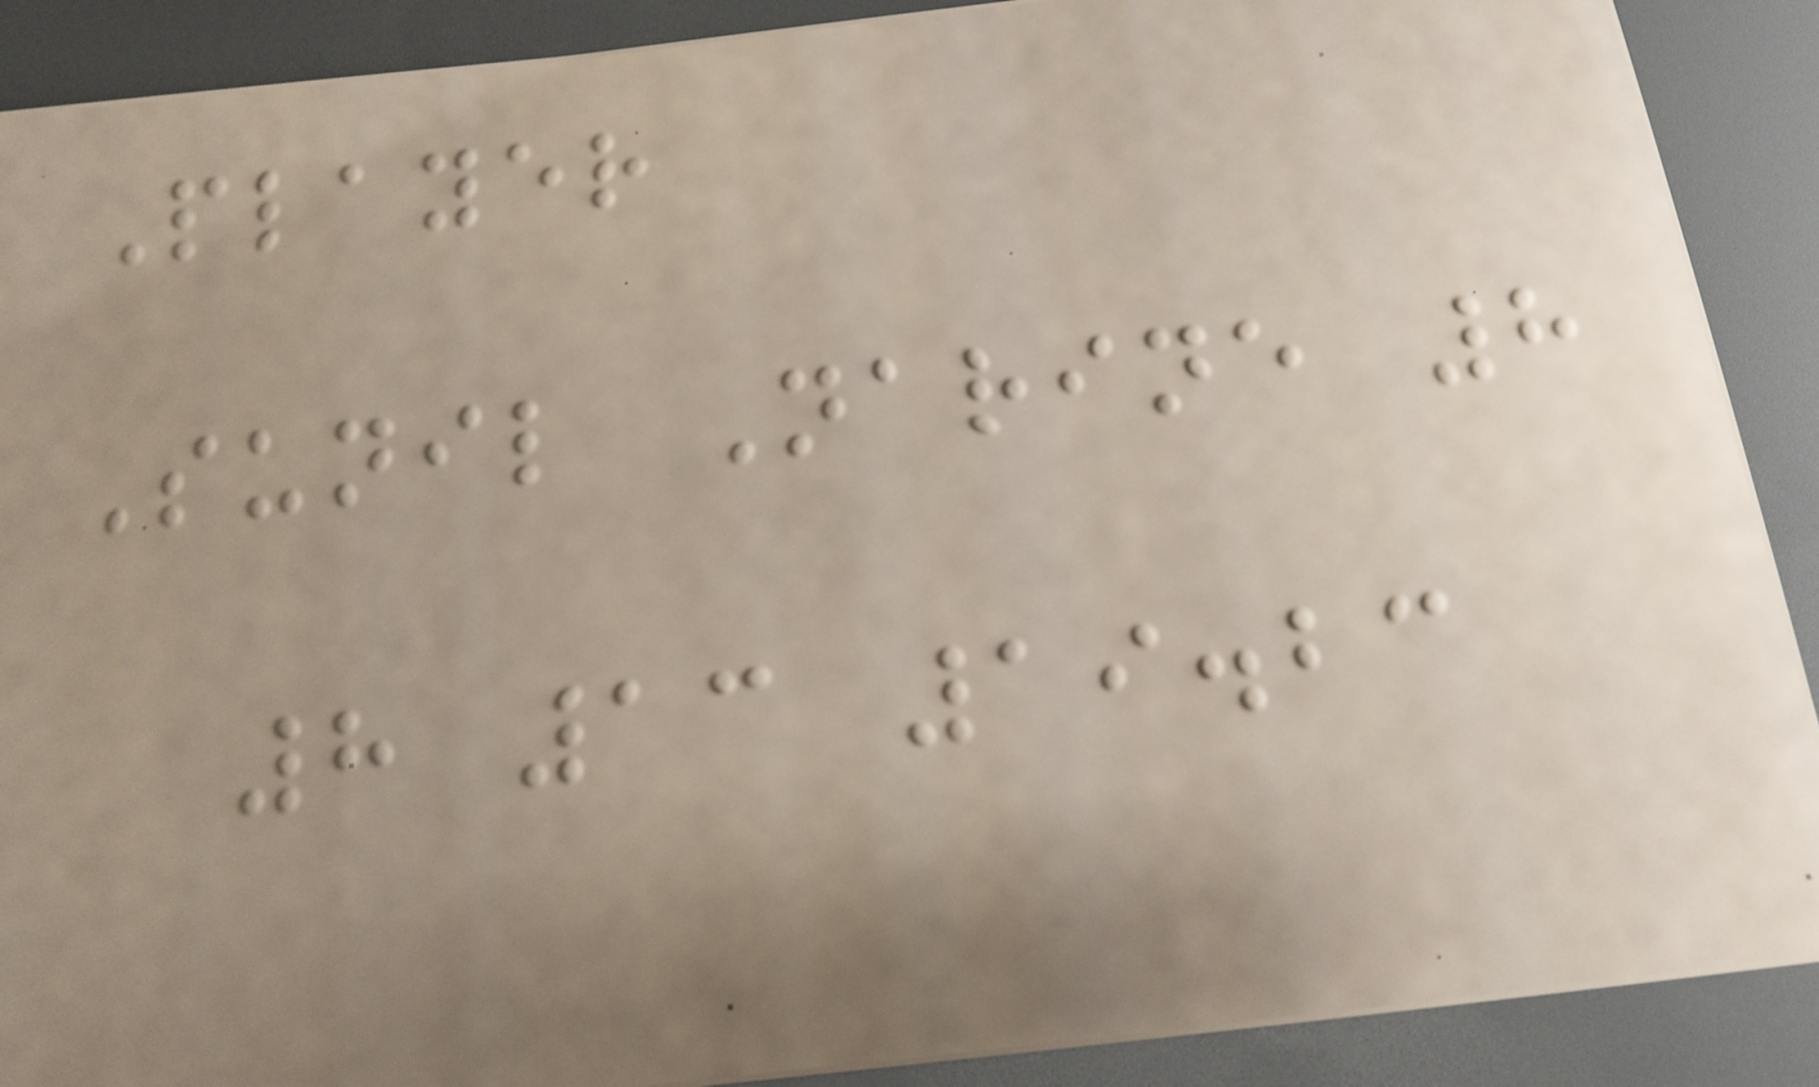Player
Sunil Narine 8
8 13 19.23
